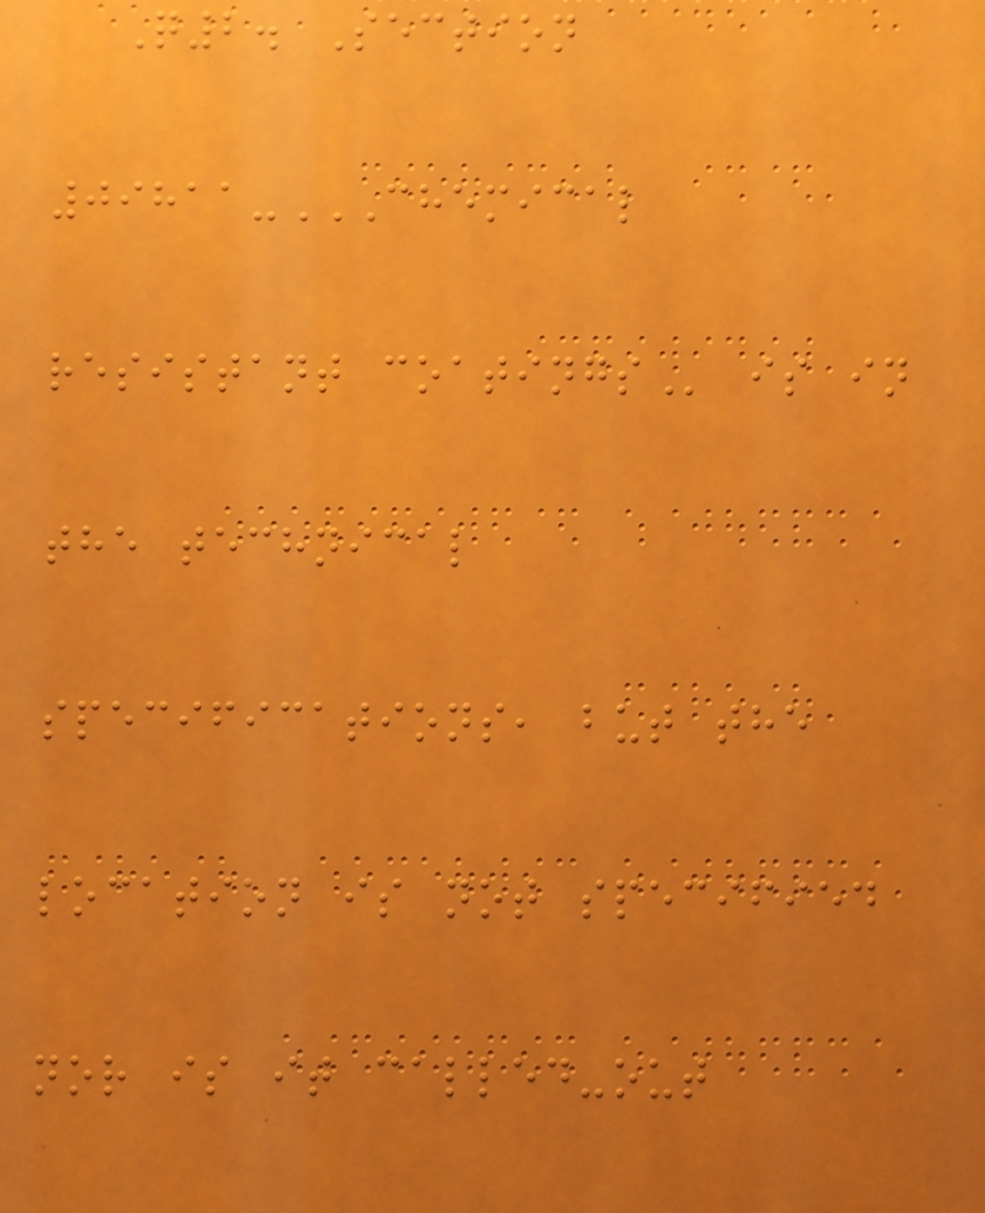Q2. Section
09811-CHEMICAL
RESISTANT COATINGS is in
the technical
specifications, but the
location is not specified
nor is it called-out
